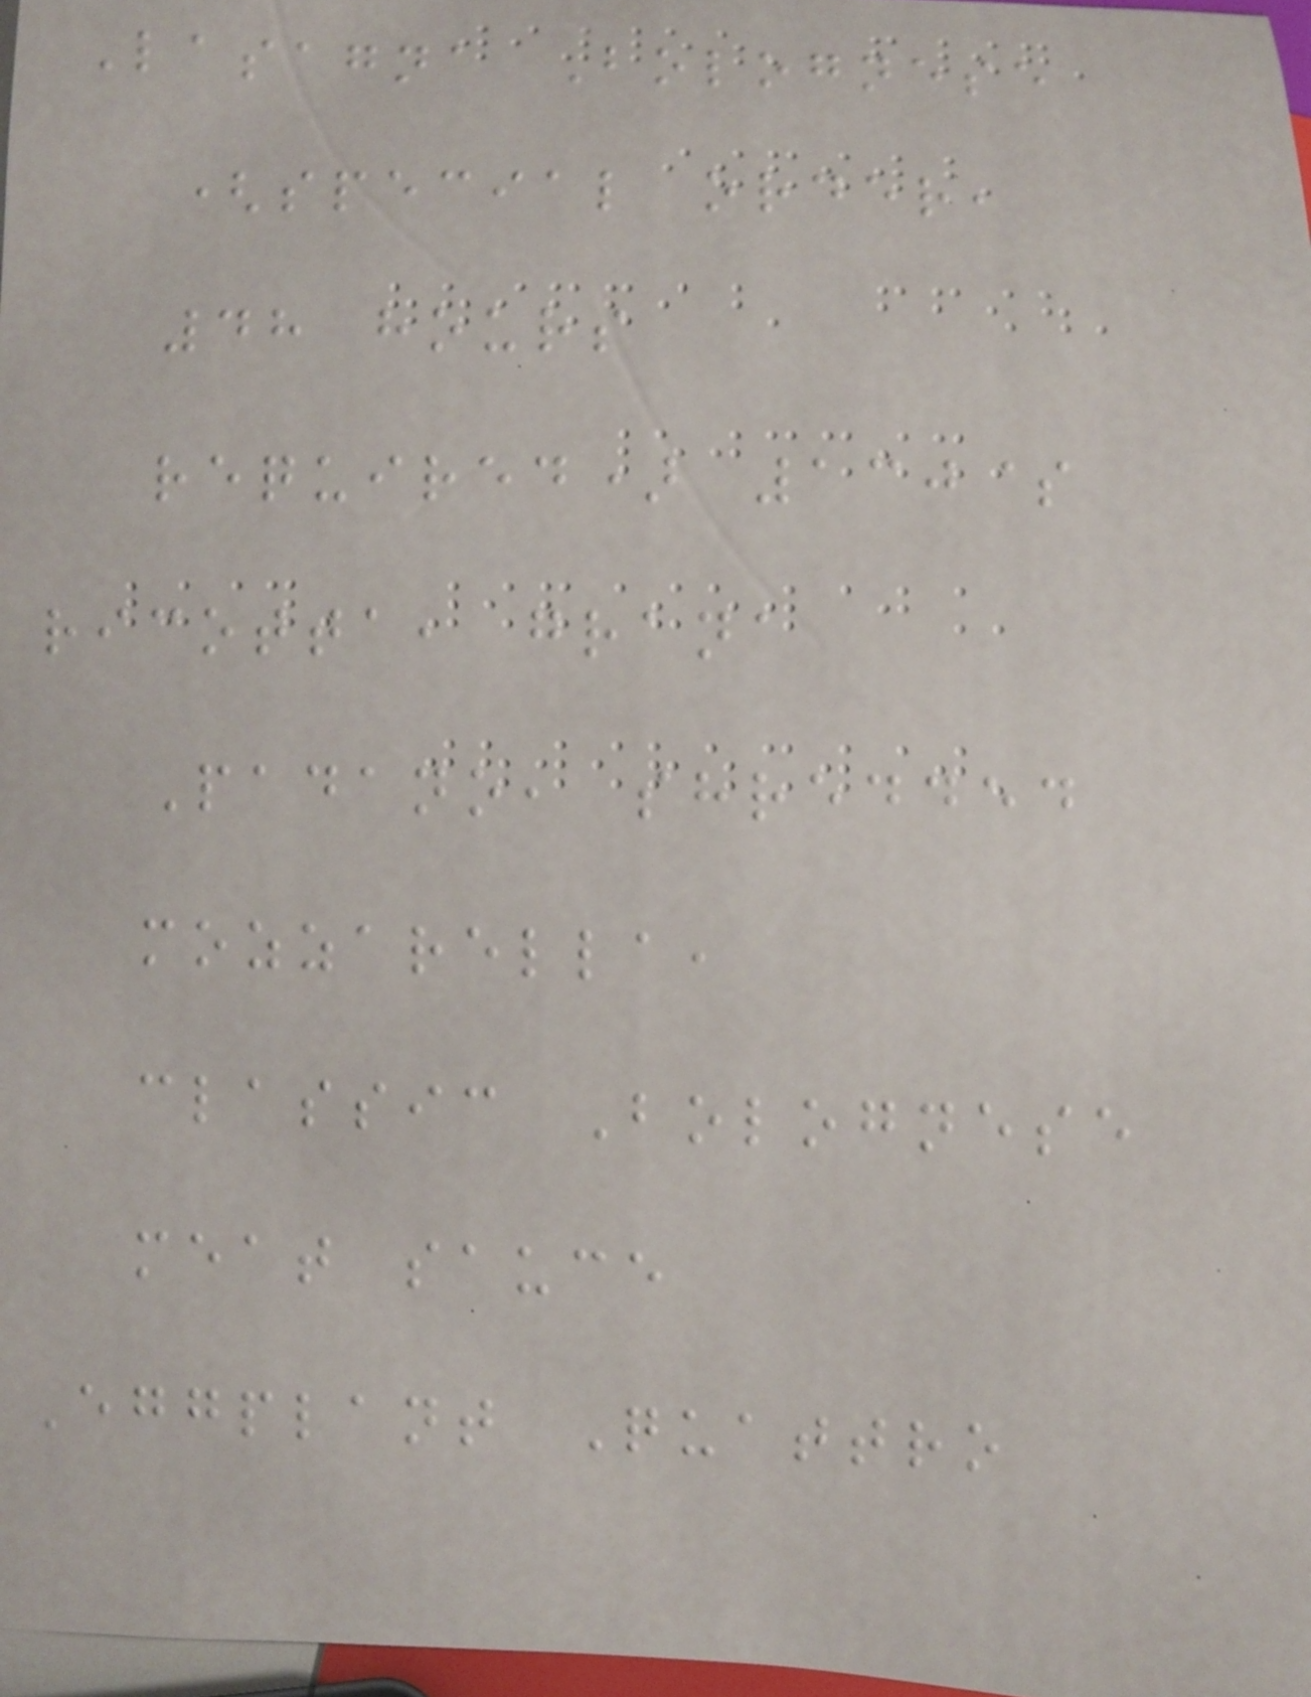Lasagna Bolognese
(special order,
48 hours
required) 130$
ricotta, grana
Padano, shredded
mozzarella,
classic Bolognese
meat sauce
Eggplant Quattro
